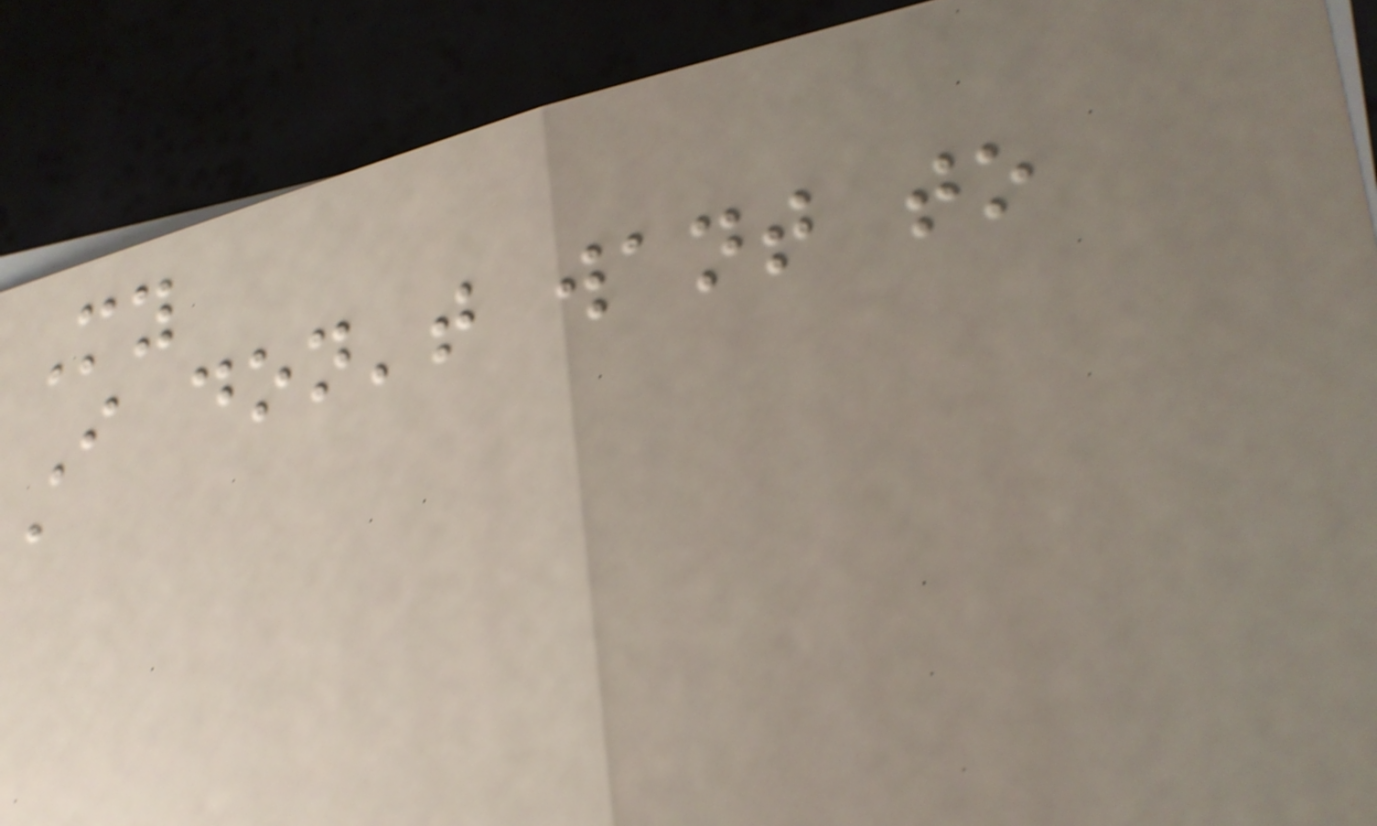My
I don't want to
a
